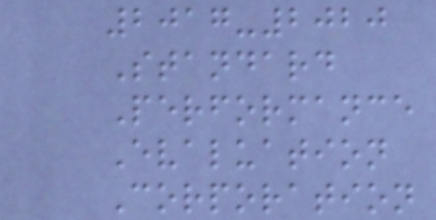2017-2020
Standard
Performance
Evaluation
Corporation
